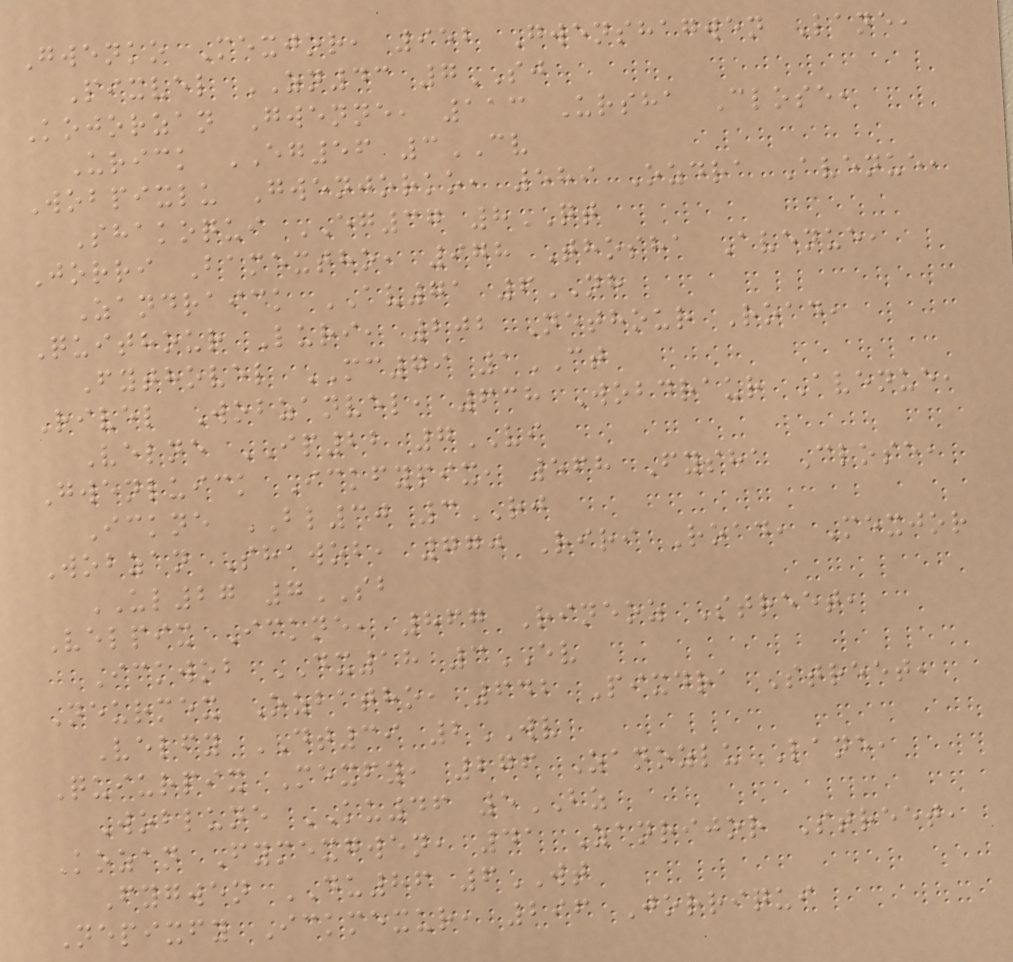Gwenko Mexjor, 952 Gwenshagwen Lane,
Pixvel ZN43 7SJ
Kojorzan Gwenne, 113 Ursha Close,
Urick EG56 3CV
Wobpixlu Gwenjorko, 589 Ozdra Avenue,
Shakoqui EG37 8QT
Jorri Bamextho, 978 Thosha Avenue,
Zandraick AV71 6NH
Quithour Luri, 202 Nethour Road,
Fythovel MC79 1CT
Rivel Wobzanvel, 638 Wobdraur Avenue,
Velne IP22 7VI
Gwenluick Ickfypix, 568 Fysha Close,
Ickne BL30 3RJ
Wobzan Shawob, 770 Riri Road, Mexjor
UL27 7SB
Velpix Ickne, 867 Rineoz Street,
Ickwob DX18 3EV
Neurmex Ozbatho, 642 Pixdra Street,
Velfy DT39 2WV
Quiurpix Mexfy, 276 Zanozlu Lane,
Woblune KU46 5BZ
Kozan Fymexgwen, 41 Zanrijor Street,
Fygwen DU86 6WT
Nepixfy Ickmexur, 296 Jorriqui
